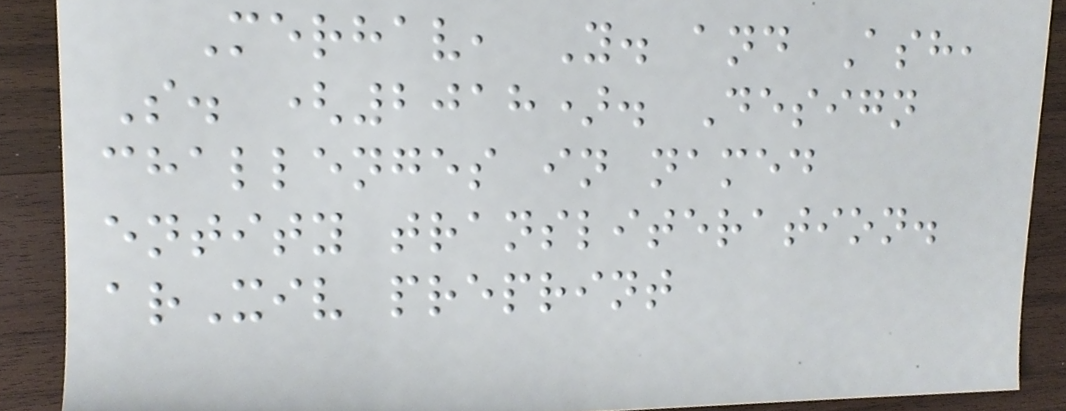Merhav, Y. and Ash,
S. (2018). Design
challenges in named
entity transliteration.
arXiv preprint
